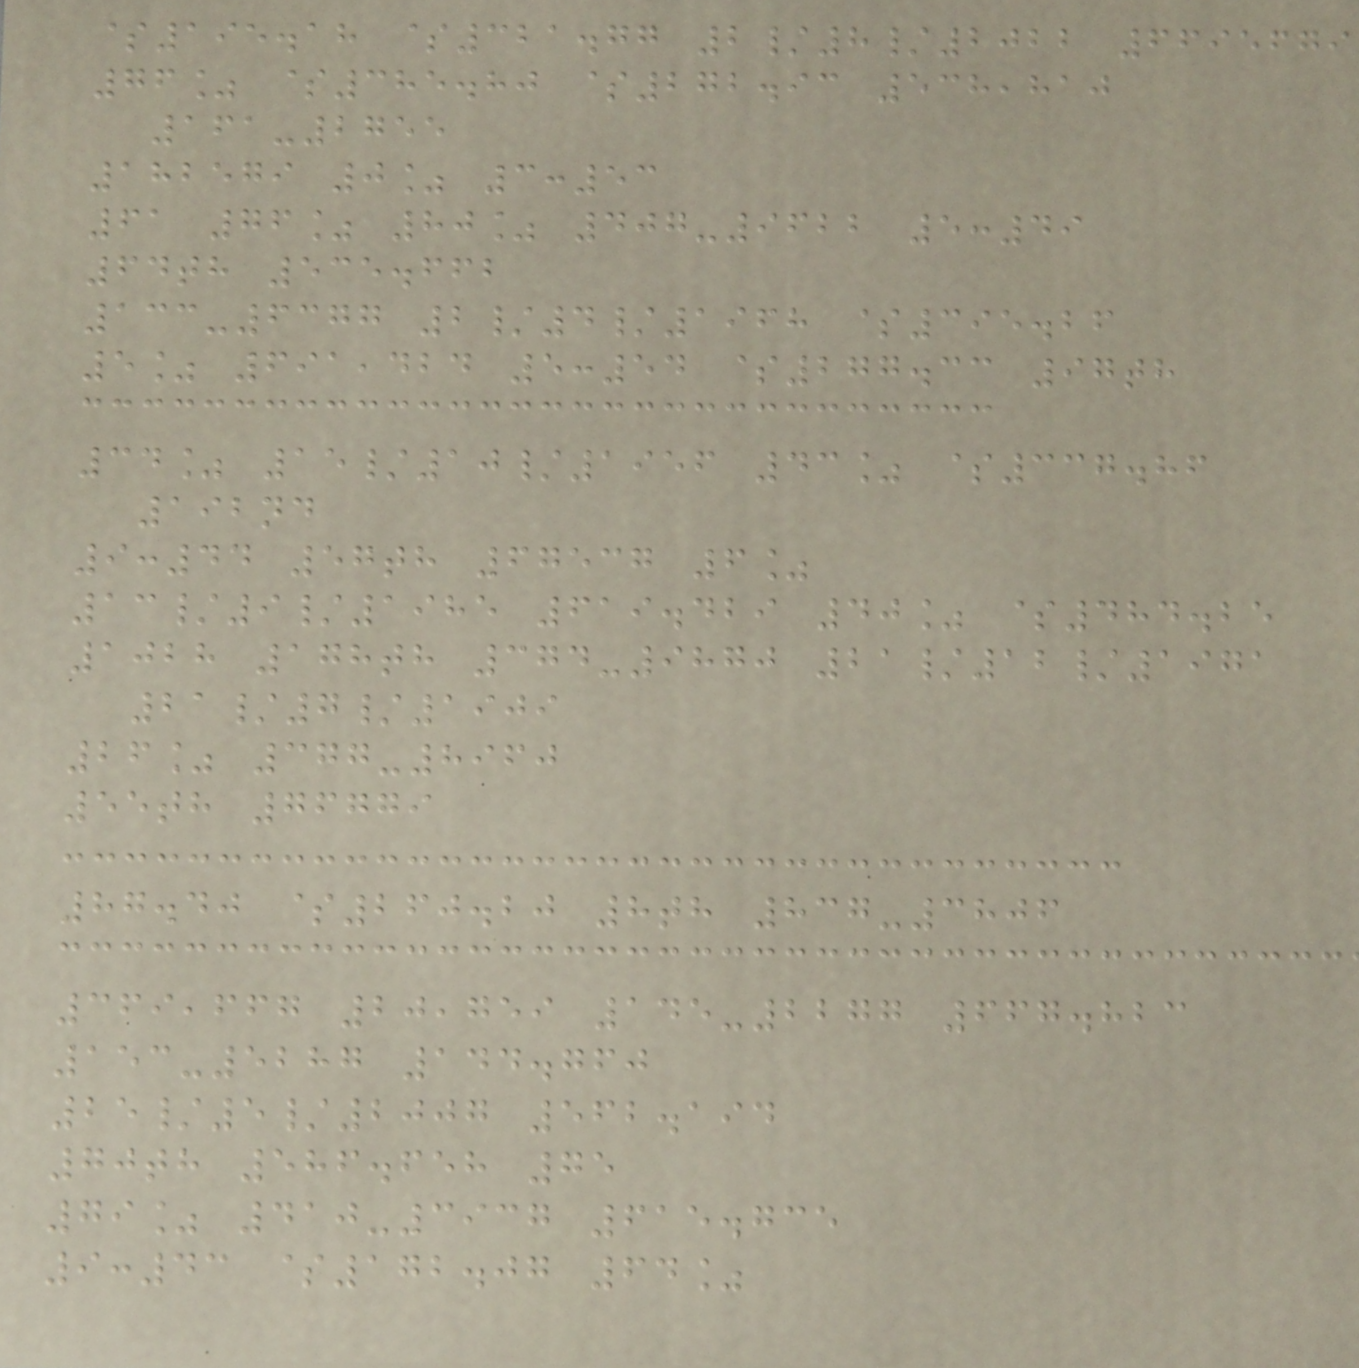$195.18 $321.77 2/8/2022 6695679
76% $385.80 $272.93 538,810
161-2755
182579 0% 3:53
61 76% 80% 407-9622 5:49
64th 535.662
133-6377 2/4/1968 $395.26
5% 691,424 5:54 $277.33 97th
34% 15/10/1956 43% $337.86
192nd
9:44 57th 67537 6%
13/9/1985 619.429 40% $484.25
1028 178th 374-9870 21/12/1971
21/7/1909
26% 377-8960
55th 76779
87.40 $260.20 8th 837-3806
369,667 20,759 145-2277 667.823
153-5287 144.760
25/5/2007 562.194
70th 586.658 75
79% 410-3937 615.735
9:43 $172.07 64%
